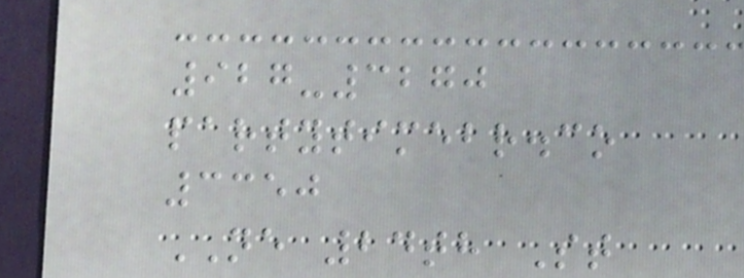927-3270
partytimebr.co
3350
NE 24th St
